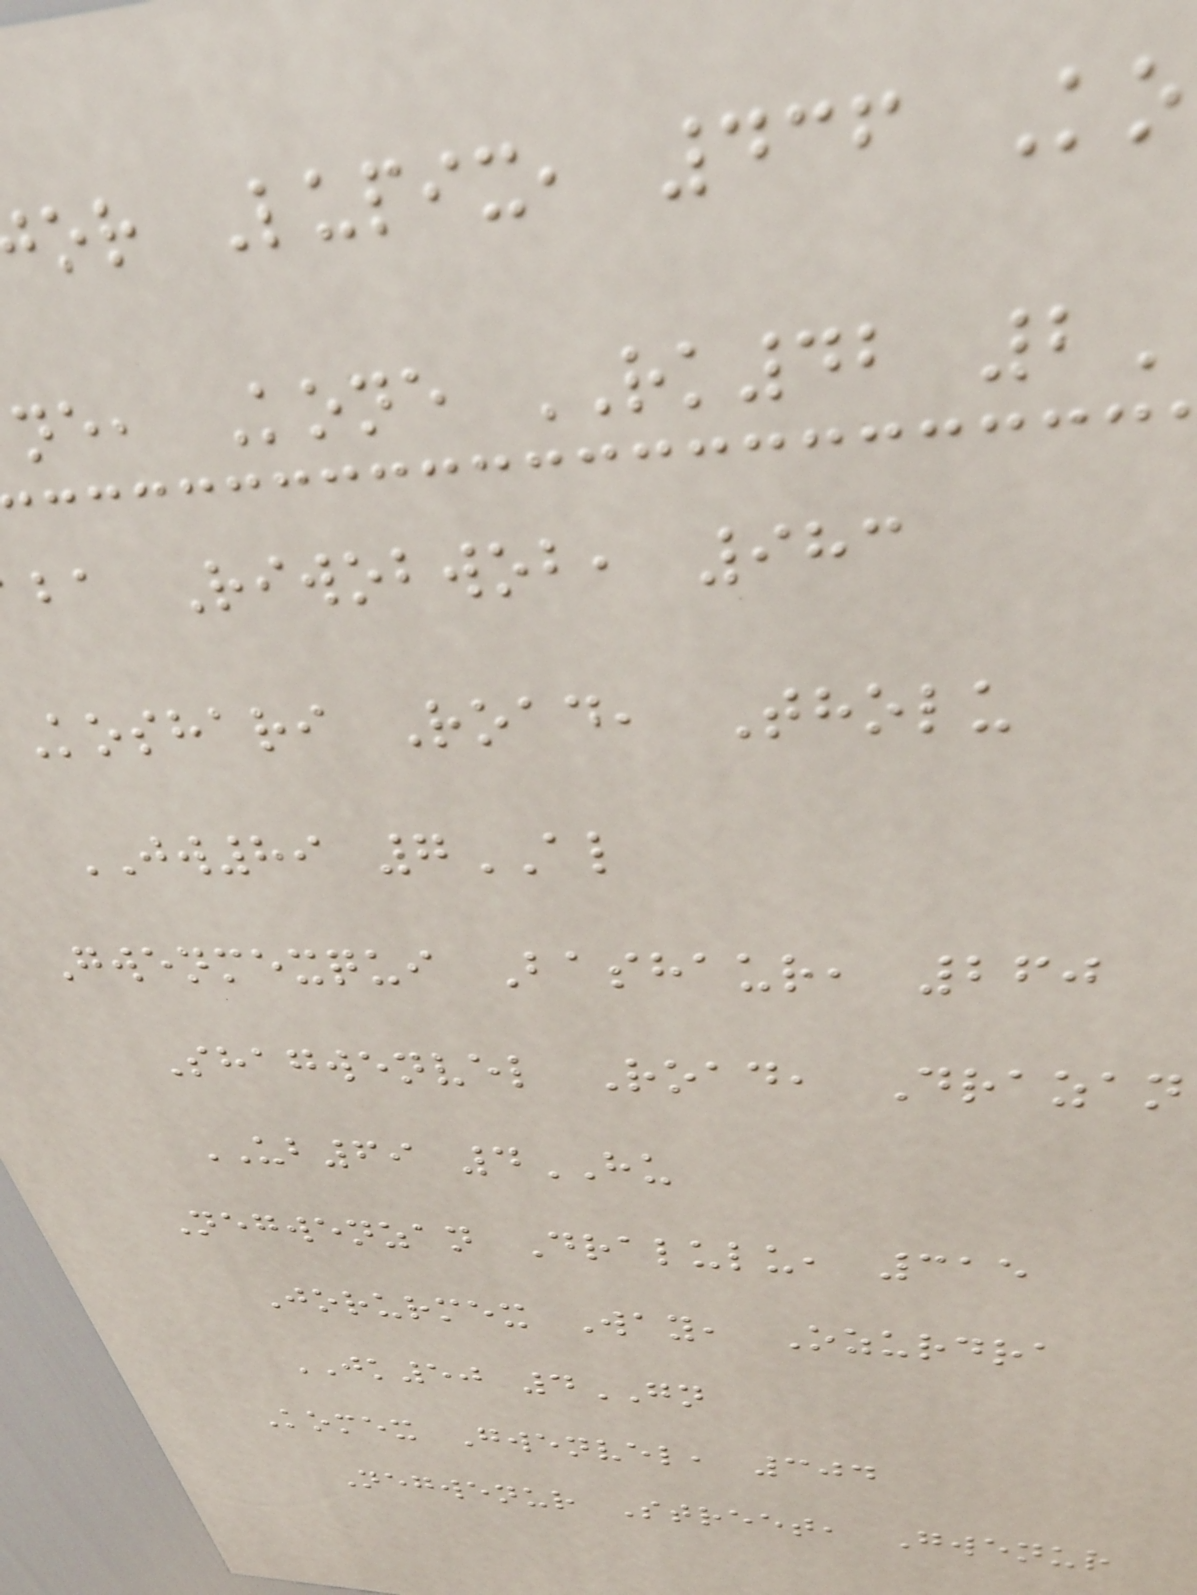or Lupix, 436 Ko
ne, Kone RK42 2
ba Riwobwob, 983
Koshari Road, Tholu
JW89 7AL
Gwenmexqui Bashaur, 260
Shagwenvel Road, Drazan
UB69 4HU
Negwenzan Dralulu, 315
Jorurmex Way, Ozurdra
JK50 4GN
Komex Gwenvel, 304
Negwenur Street, Gwenur
